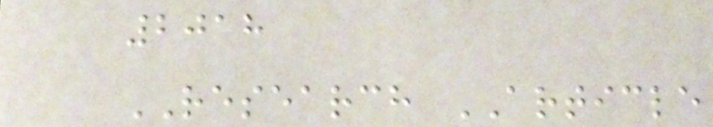2018
RESEARCH ARTICLE
